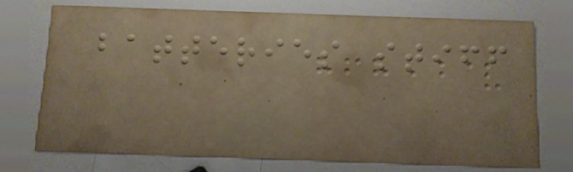batteries stiff
